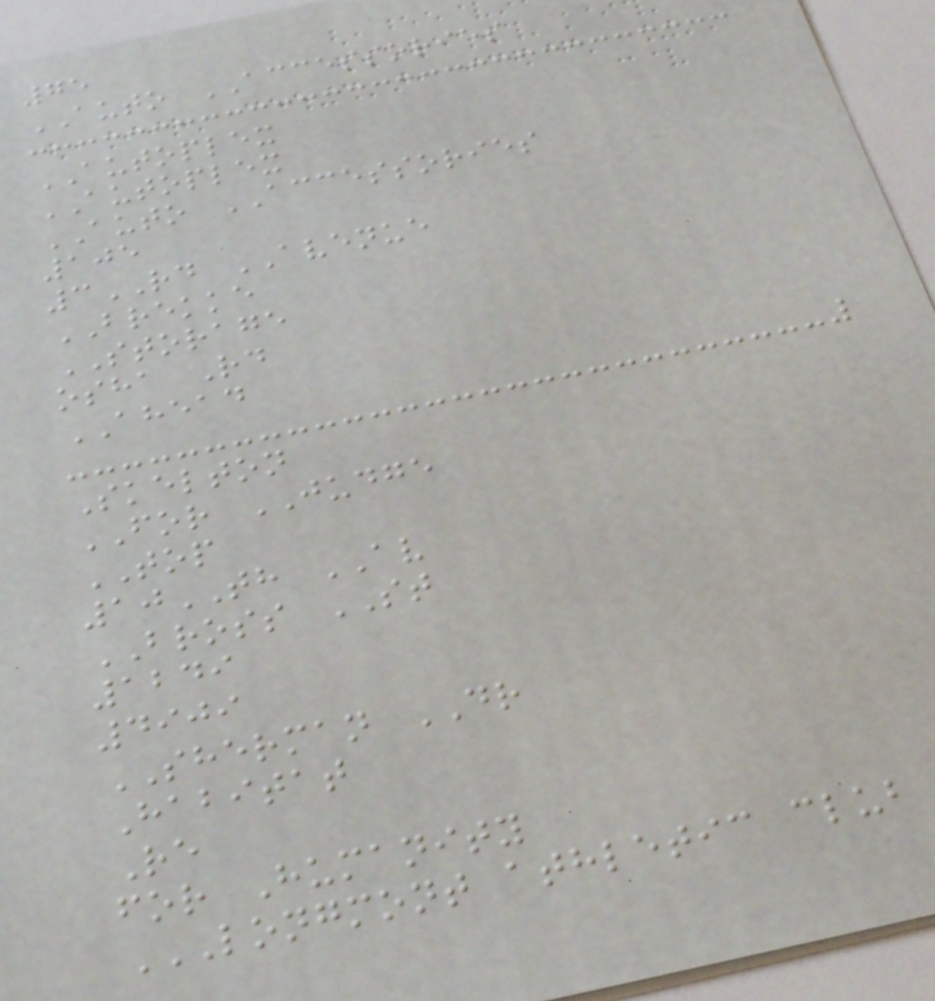75
AUTO ACCESSORIES
AUTOPLEX
AUTOPLEX
AUTO ACCESSORIES
105
3RD AVENUE
BREKKE
STORAGE
osha Rd
AHEAD
Skelton
FOR JUDGE
TOP
10TH AV
BROSS ST
1249
4909
SHERMAN DR
Habitat
Re
for Humanity
LONGMONT ATHLETIC CLUB
